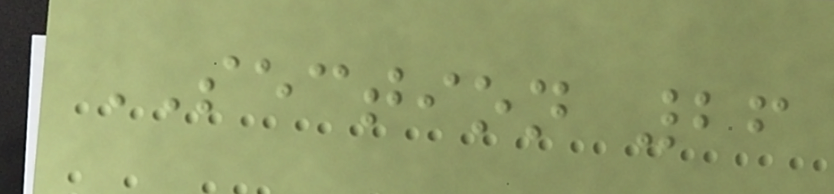SECTION 26
